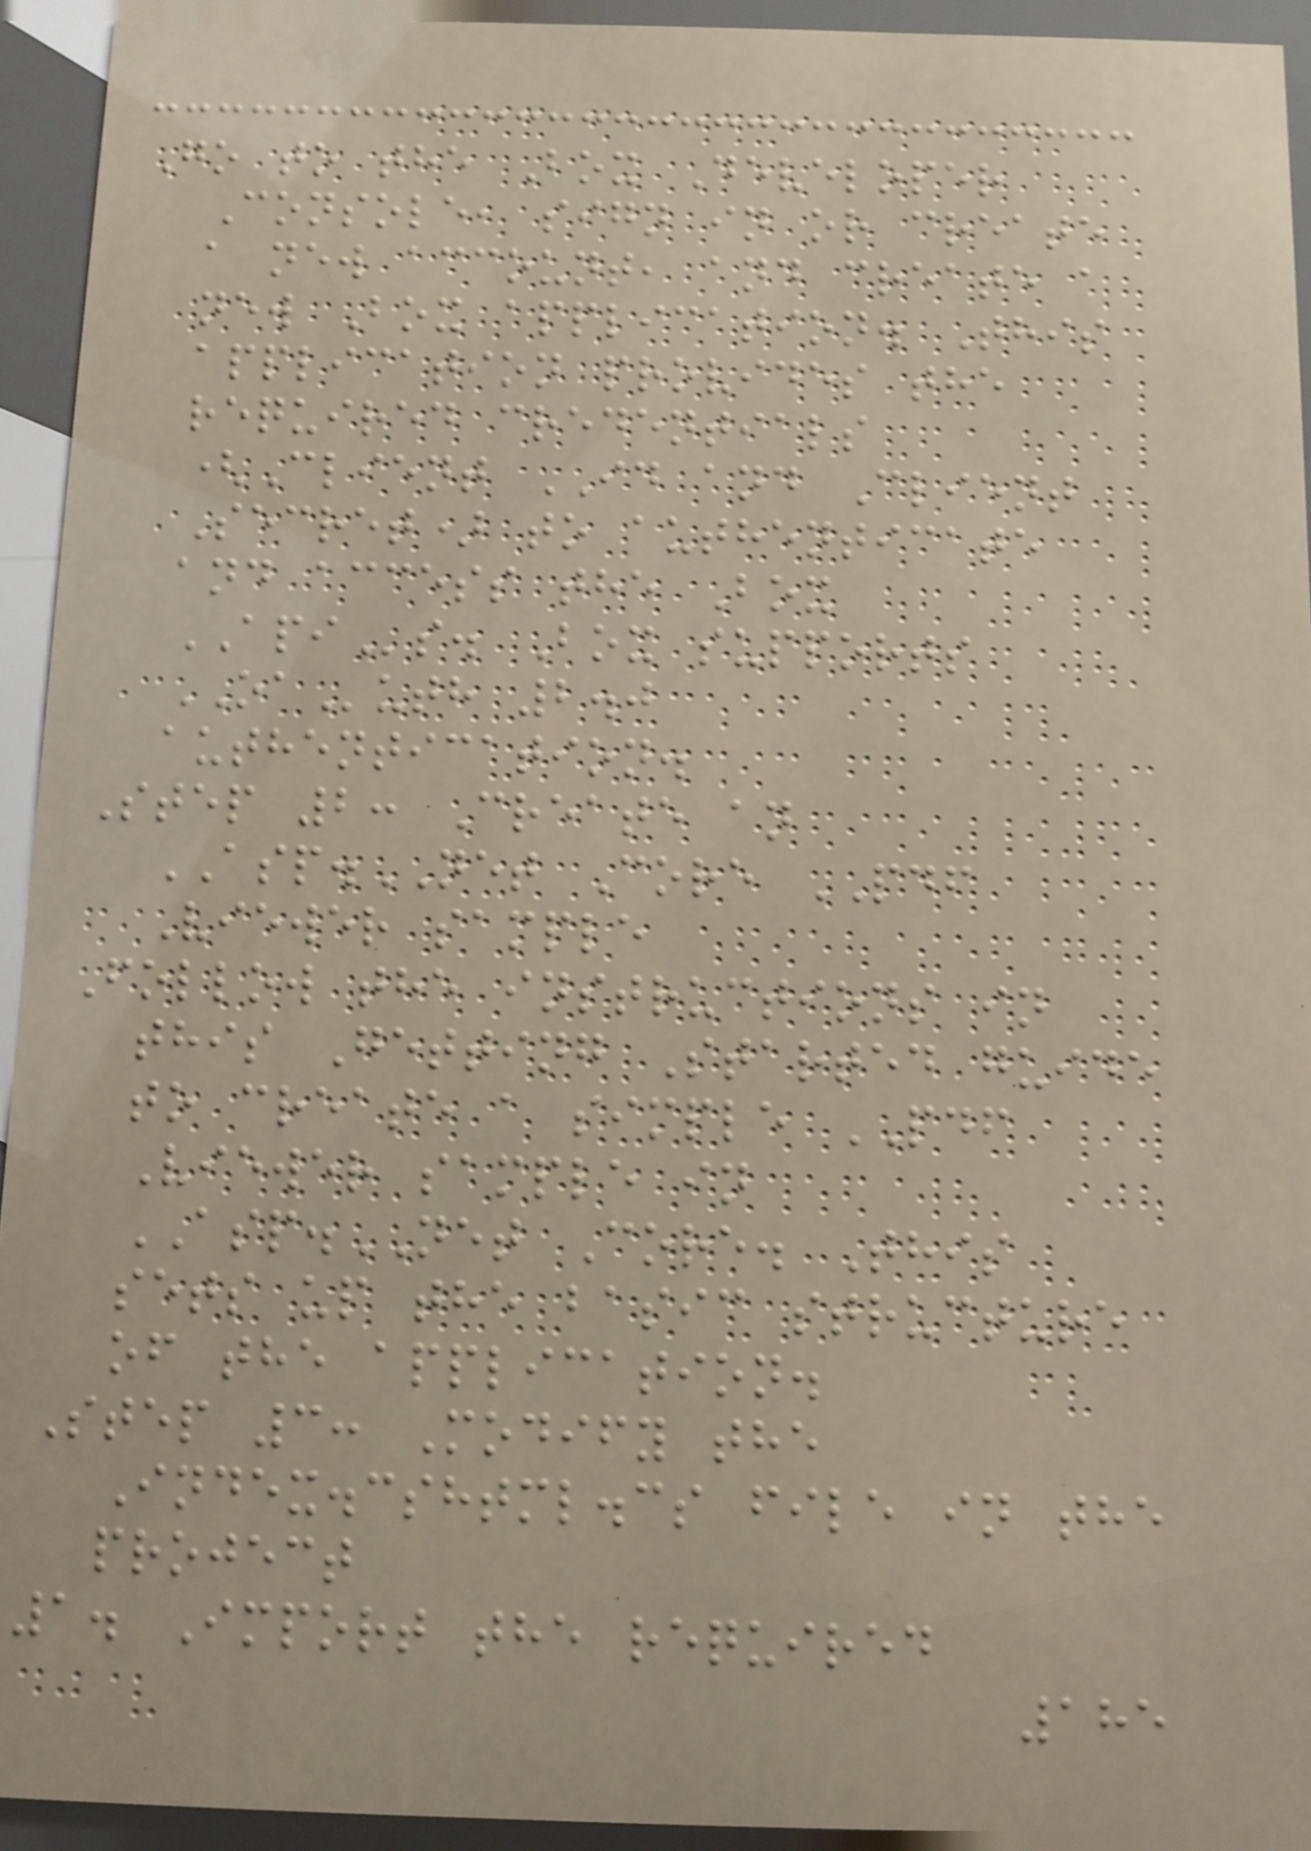Go to the Box Developer
Console, sign in or create
a new account, and create a
new Box application. This
application provides the
required credentials
(Client ID and Client
Secret) to authenticate
and access the Box
APIs. Box supports
OAuth 2.0
authentication.
Step 2: Create an
ASP.NET Core PDF
Viewer sample
Follow the instructions in
this Getting Started guide
to create a simple PDF
Viewer sample in
ASP.NET Core. This
sets up the basic structure
of the application.
Step 3: Modify the
Index.cshtml.cs file in the
project
1. Import the required
185
